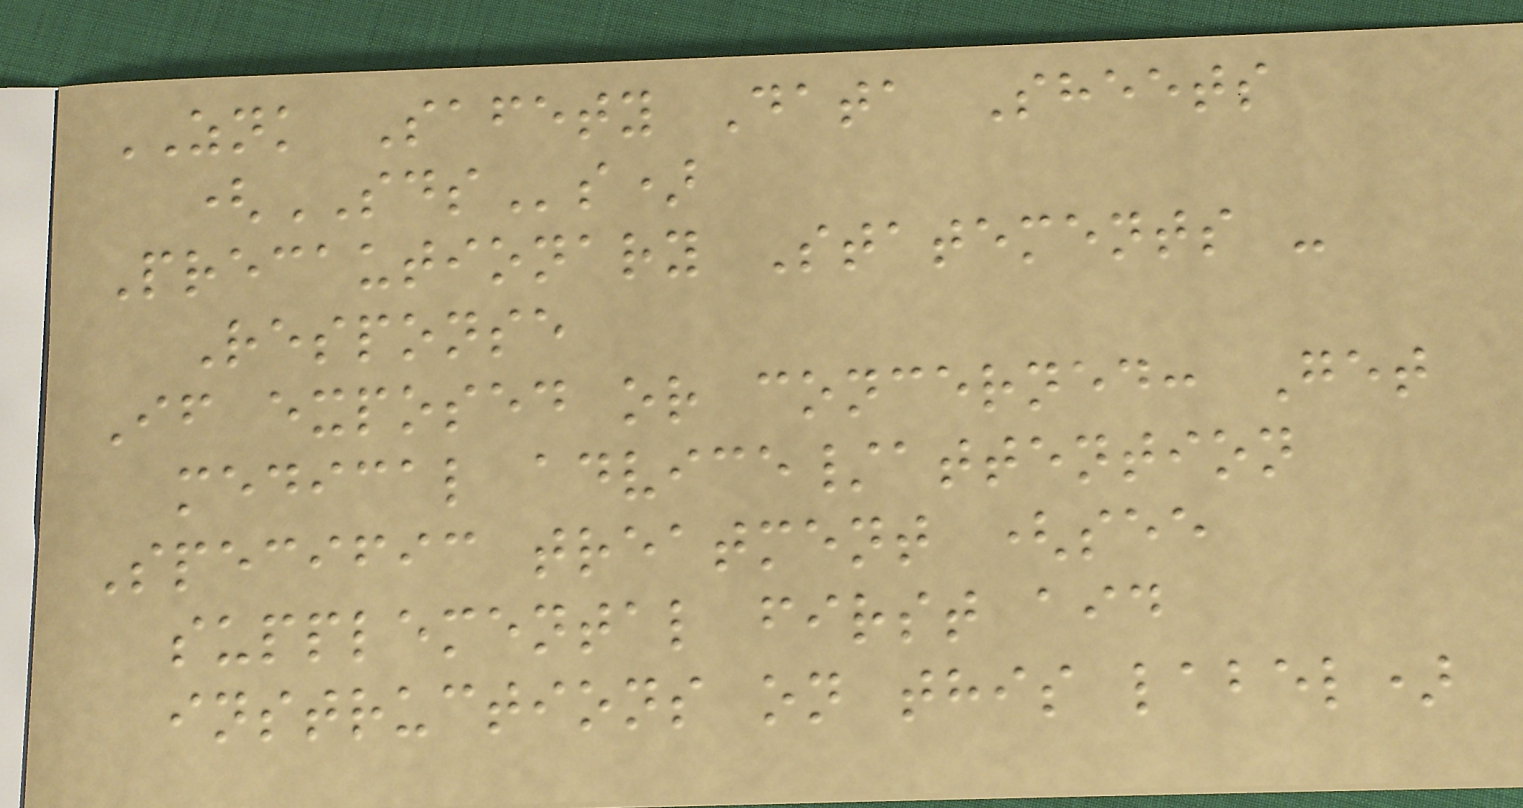ZNK Safety Data Sheets
(SDSs)
Precautionary Statements -
Response
If exposed or concerned: Get
medical advice/attention
Specific treatment (see
supplemental first aid
instructions on this label)
